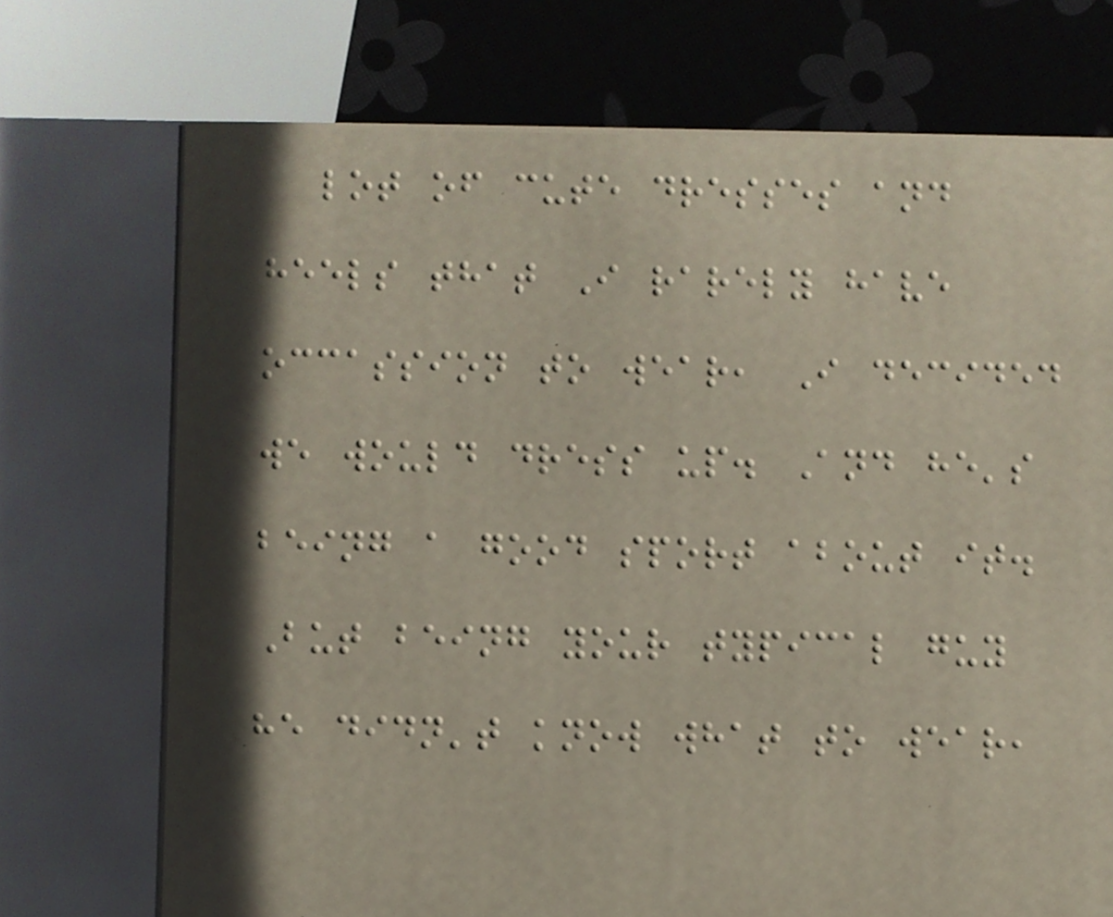lot of cute dresses and
heels that I rarely have
occassion to wear, I decided
we would dress up. And he's
being a good sport about it.
But being your typical guy
he didn't know what to wear,
